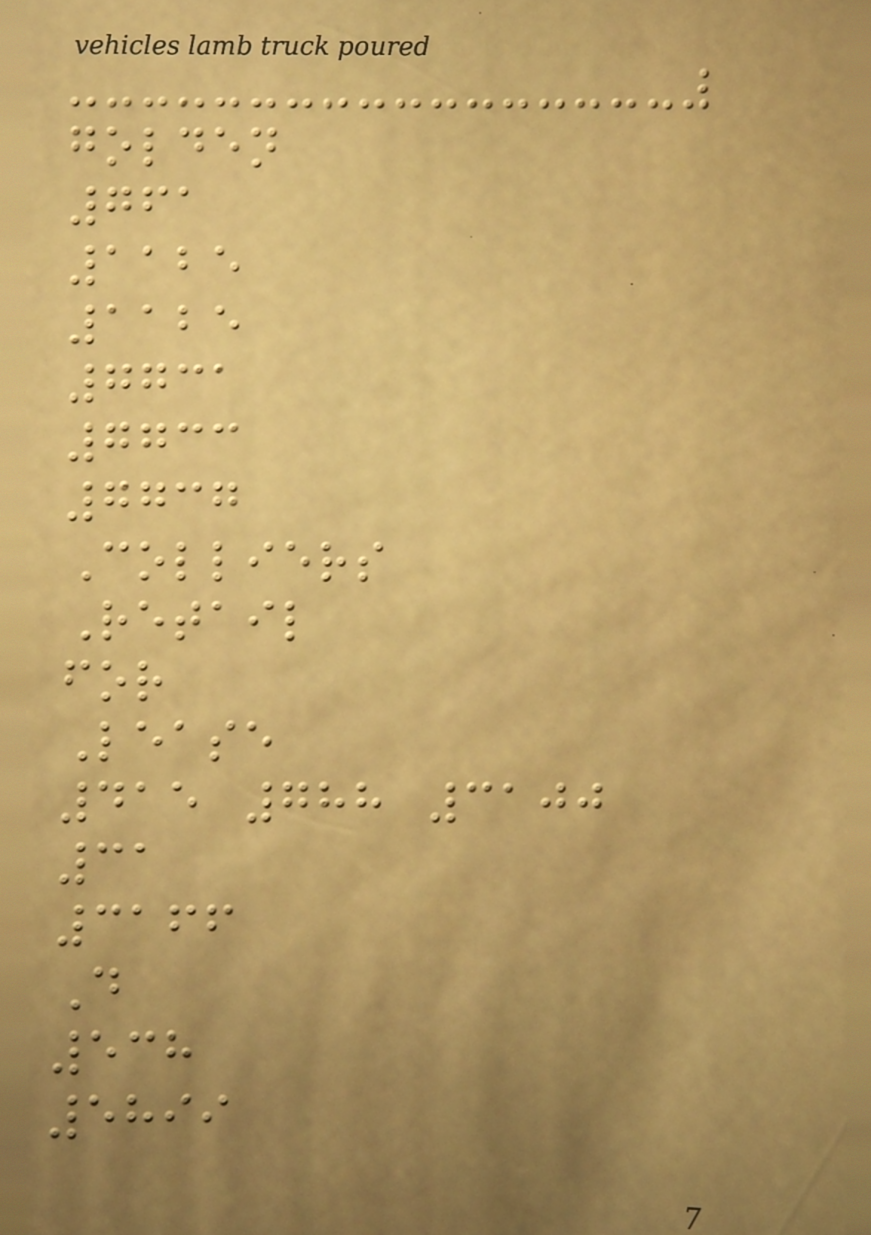golden
761
1125
1125
7731
7733
7737
Colliers
Retail
for
Lease
415 788 3100
31
3166
D
538
5899
